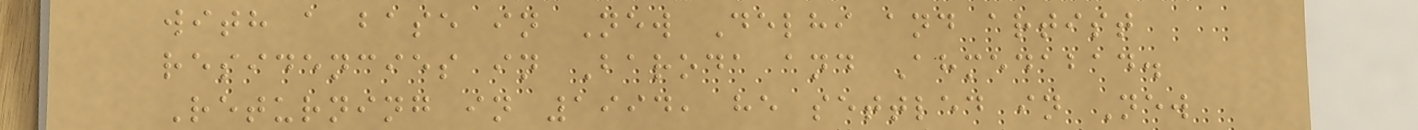with a base in New Delhi and artist
residencies in Baroda and Ahmedabad.
Returning in 1994, he settled in New
